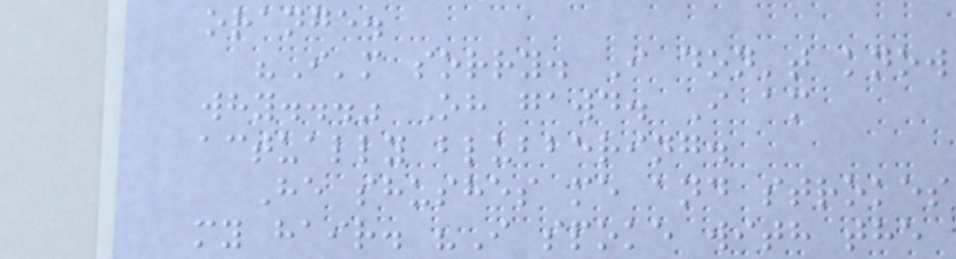orange.
"I'm sorry. I don't know
why..." Oh gawd. I am
actually blubbering.
He shushes me and strokes
my hair. "I spoke with the
